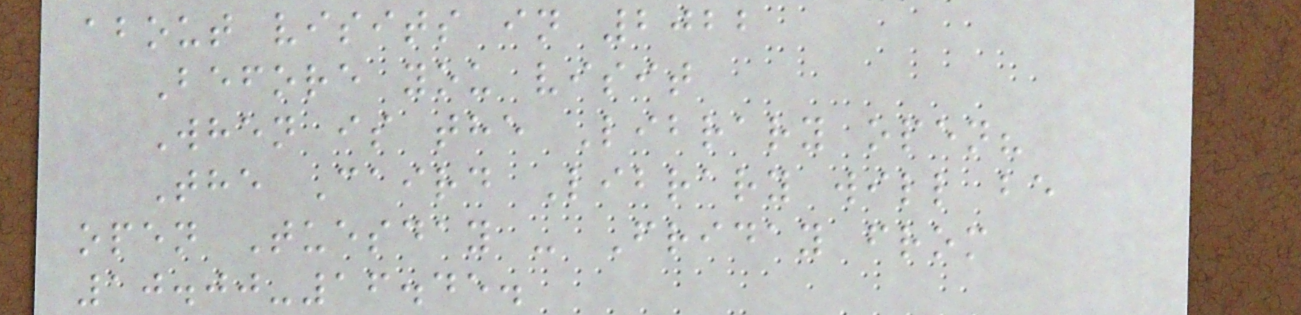about visits in 2022
Before you visit
When is the Library open?
The Caird Library will be
open Tuesday - Friday from
10.00-16.45.
